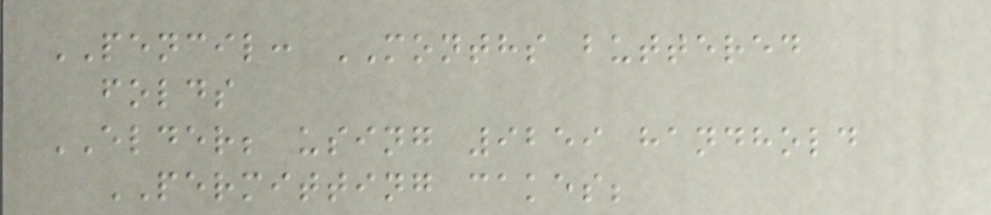PENCIL: MONTHS buttered
folds
ELDER; using 9259 handhold
PERMITTING cakes;
